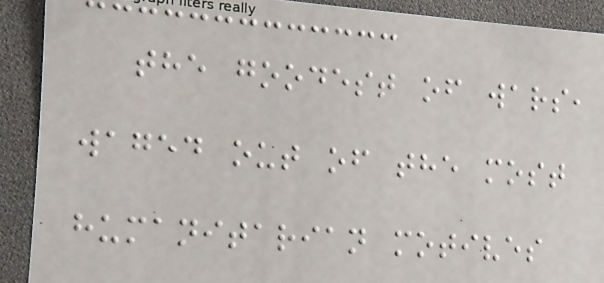the goodest of wars,
waged out of the most
humanitarian motives
